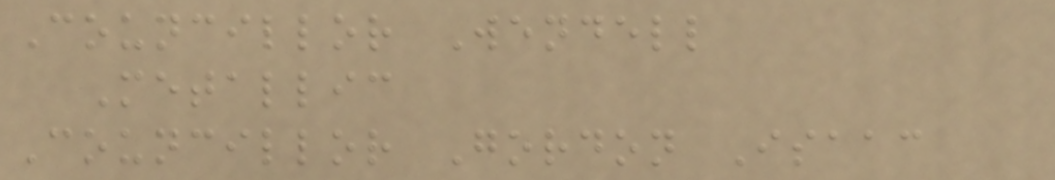Councillor Wendell
Metallic
Councillor Gordon Isaac
